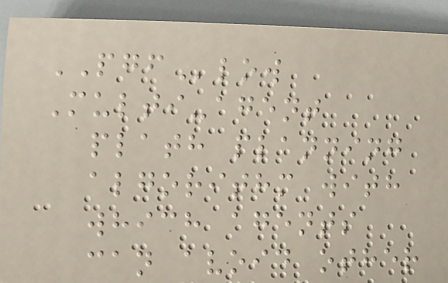PGFlow
Multi-agent
plath planning
algorithm with
which agents
can avoid other
